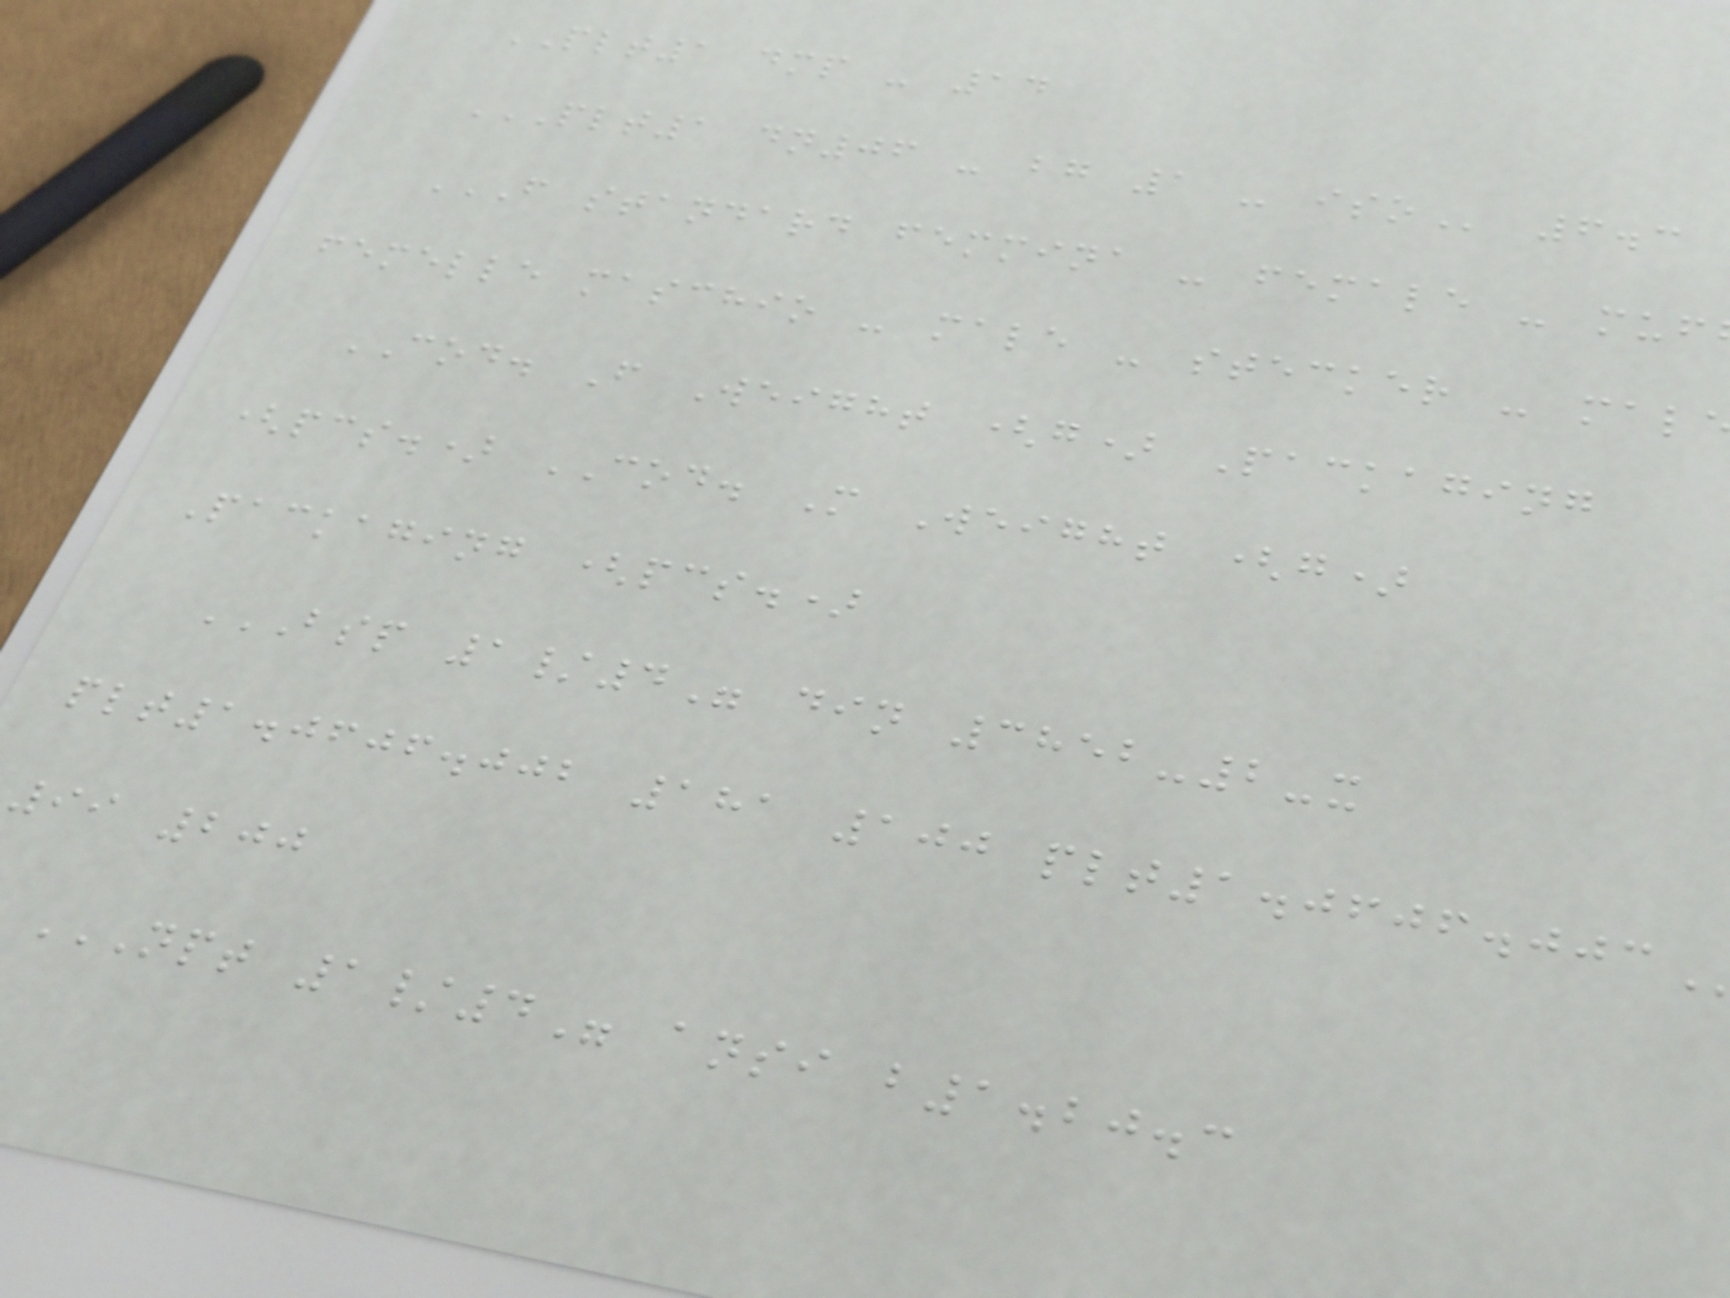PLT1 dmp - 14
PLT1 DN06 - BG 1 - ISO 6.3
femelle maschio - male - stecker -
COD. F Weight (g) Packaging
(pcs.) COD. M Weight (g)
Packaging (pcs.)
BSP 1/4" DIN 3852-2-X
plt1.0606.002 181 100
99 200
NPT 1/4" ANSI B1.20.3
